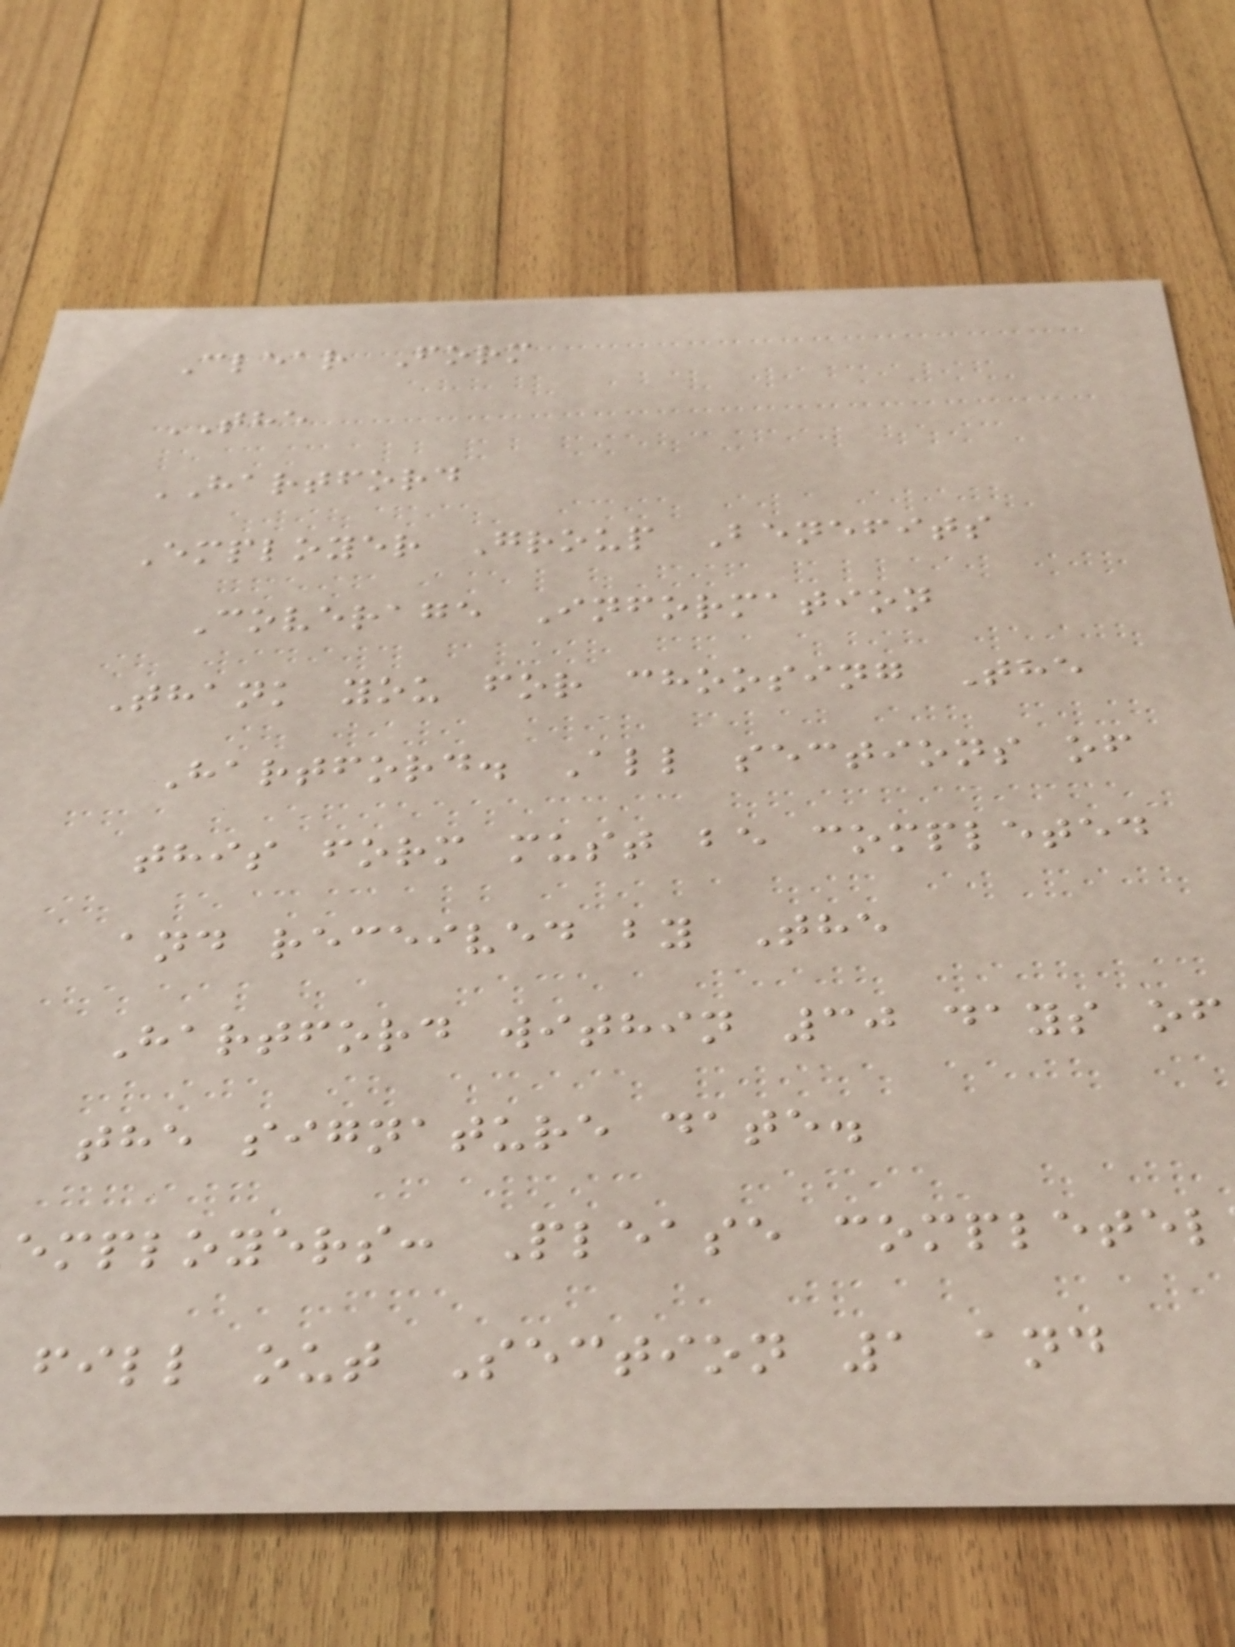Clear Form
THE
HARTFORD
Employer Group Benefits
Coverage Information
Thank you for choosing The
Hartford. All sections of
this form must be completed
and received by The
Hartford within 30 days of
the signature date.
employers: Please completel
fill out Section 1 and
